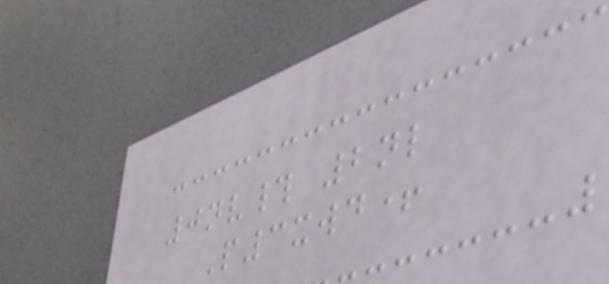0nv# 2nl
P3xwd+
